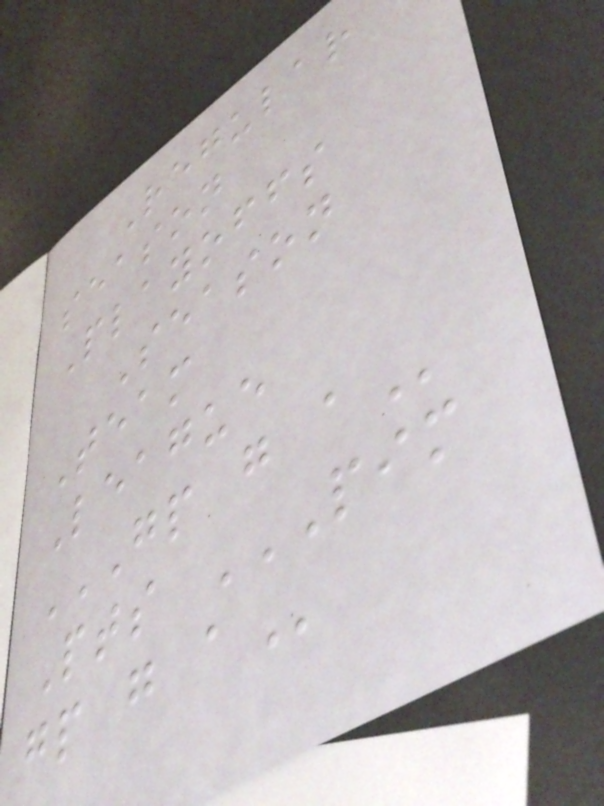Regular
season
Playoffs
Season
Team
League
GP G A
Pts PIM
GP G A
